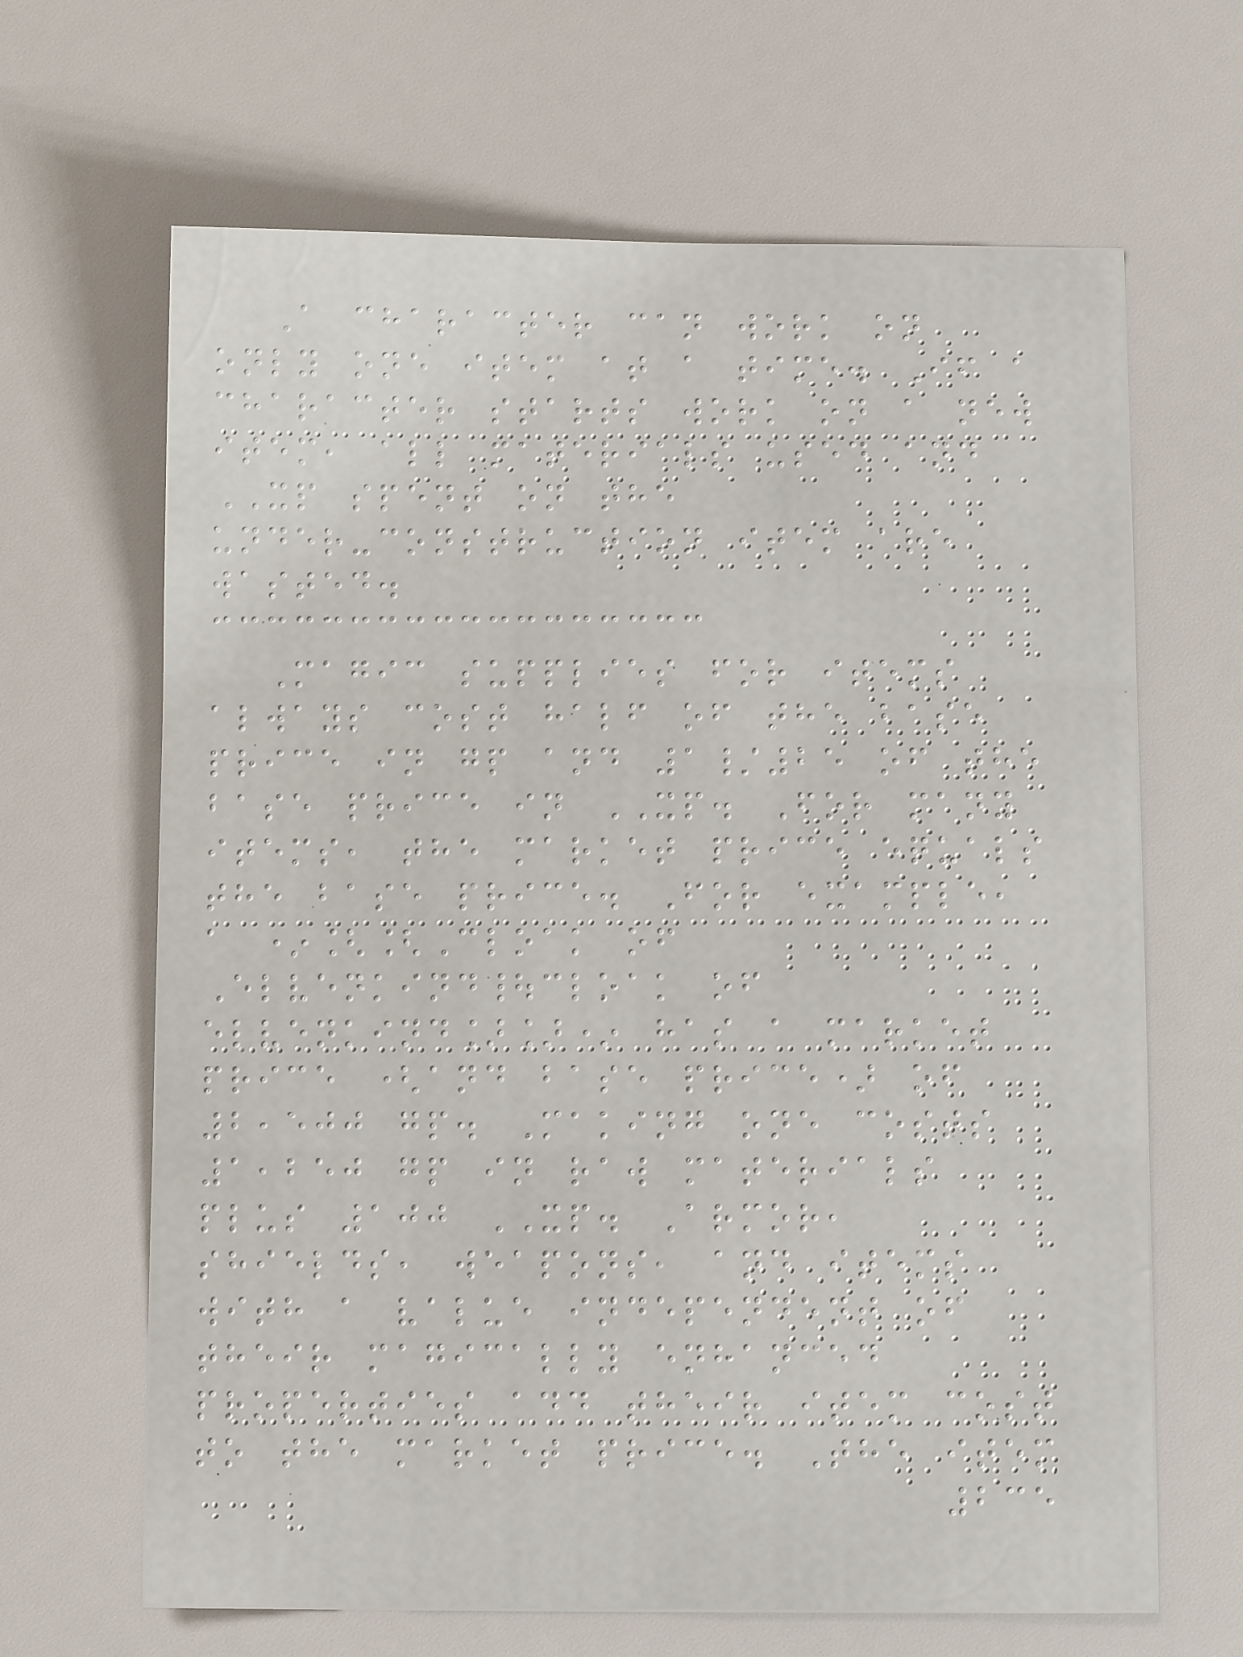A character can work on
only one item at a time. If a
character starts work on a new
item, all materials used and
XP spent on the
under-construction item are
wasted.
Magic supplies for items
always cost half of the base
price in gp and 1/25 of the
base price in XP. For many
items, the market price equals
the base price. For example,
a *[[Cloak of
Elvenkind|cloak of
elvenkind]]* has a market
price (and base price) of
2,500 gp. Making one costs
1,250 gp in raw materials
plus 100 XP. Armor,
shields, weapons, and items
with a value independent of
their magically enhanced
properties add their item cost
to the market price. The item
235
